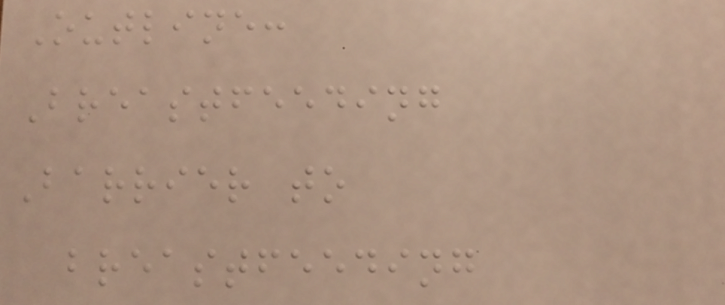Outline:
Breastfeeding
Barrier to
breastfeeding
